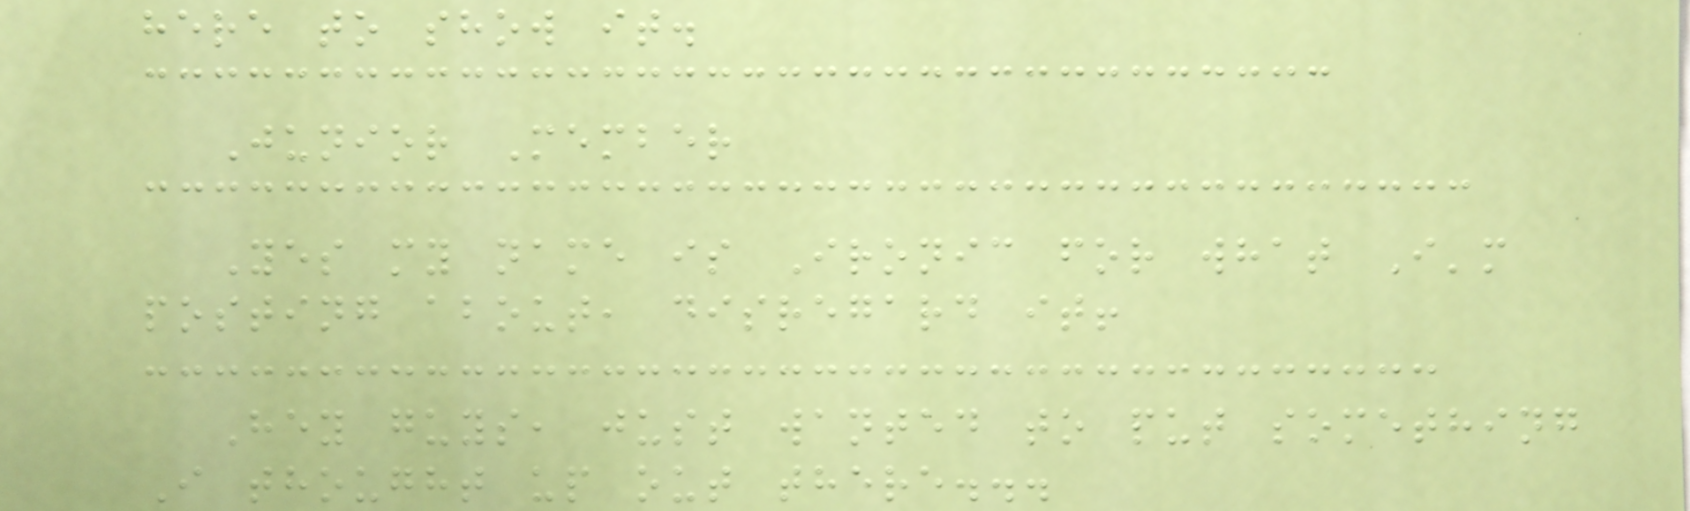here to show it.
Junior Member
Yes my name is Ironic for what I'm
posting about, disregard it!
Hey guys, just wanted to put something
I thought up out there...
